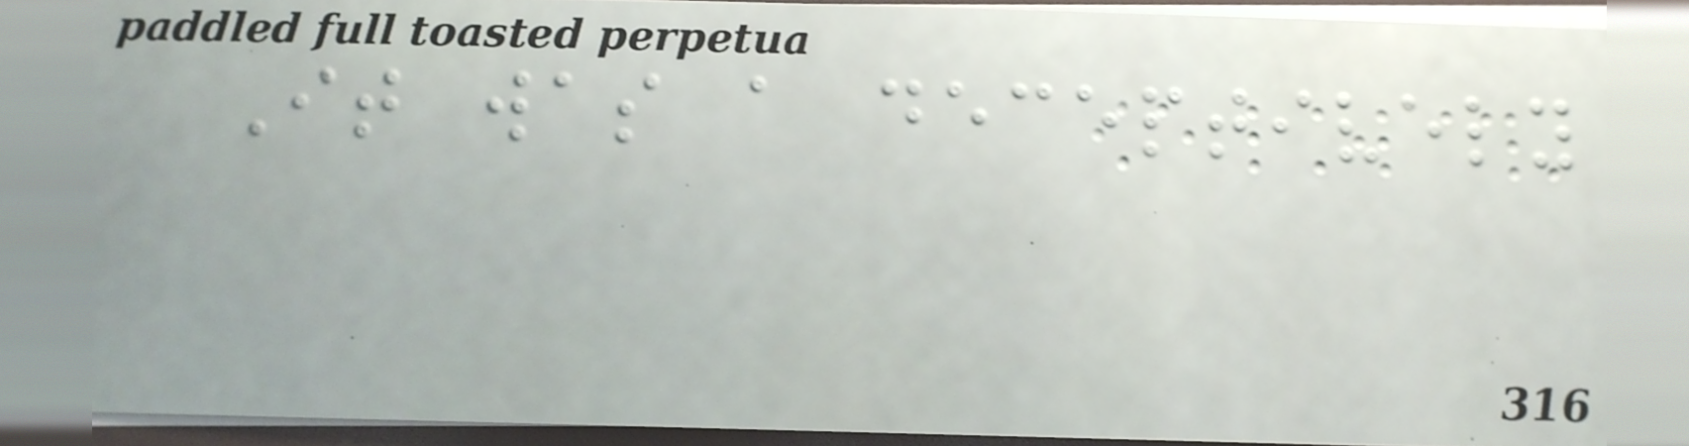It was a deceptively
